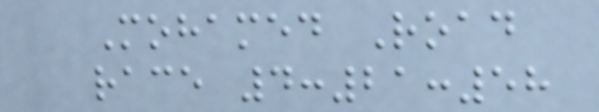Mohamed Road
race 4:21:58
